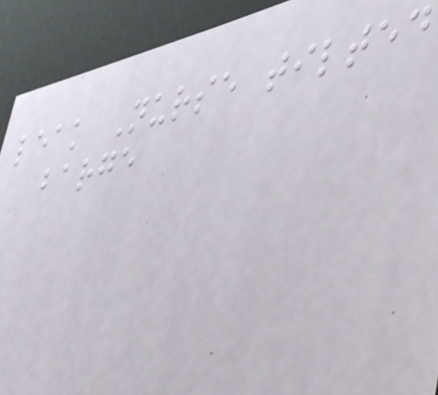leak Nurse tilted
barge
